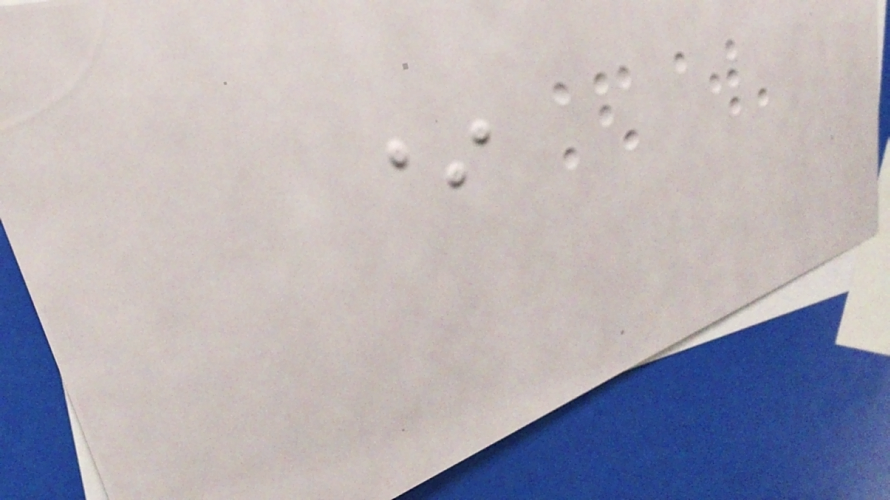*
